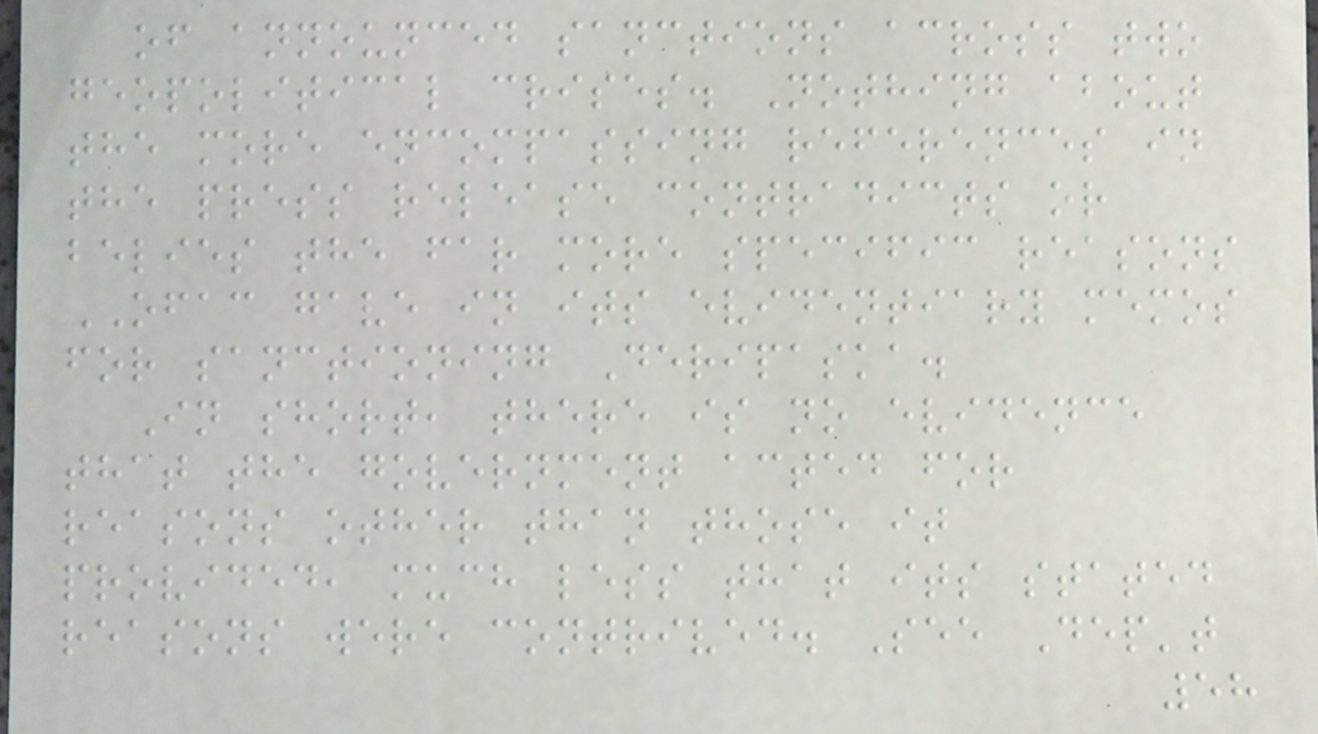of announced sanctions across two
geopolitical crises. Nothing about
the more encompassing references in
the press release contradicts or
belies the far more specific reasons
OFAC gave in its evidentiary memos
for sanctioning Deripaska.
In short, there is no evidence
that the government acted for
reasons other than those it
provided, much less that its stated
reasons were contrived. See Dep't
58
